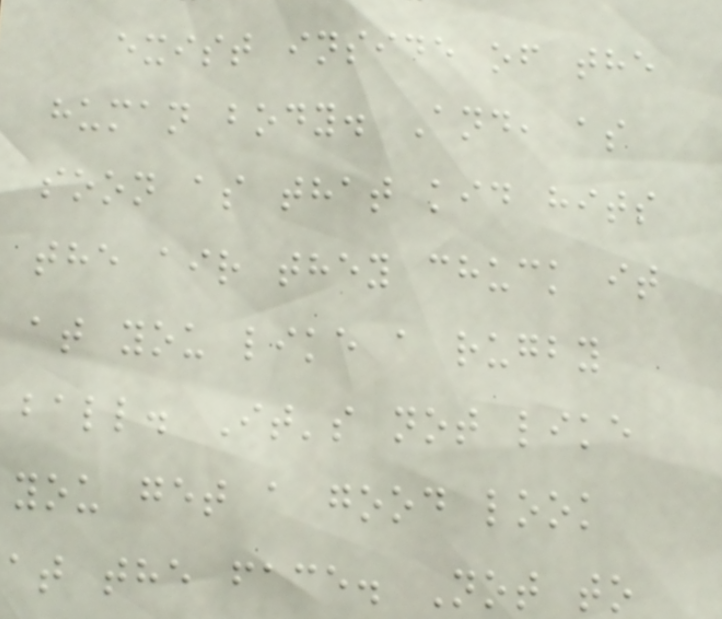exist inside of the
human body. And, as
soon as that kid hits
the air they chuck it
at you like a rugby
ball. It's not like
you get a good look
at the face. Not to
